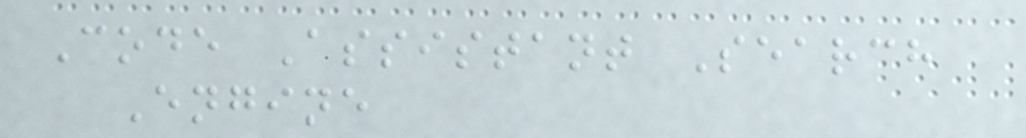Code Assistant Search
Engine
